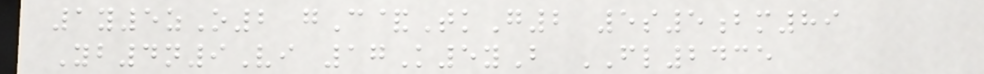1y5zO2 gC&TkG2 5s5bm89
Yb4n9Vi 17K5yB FL2435
